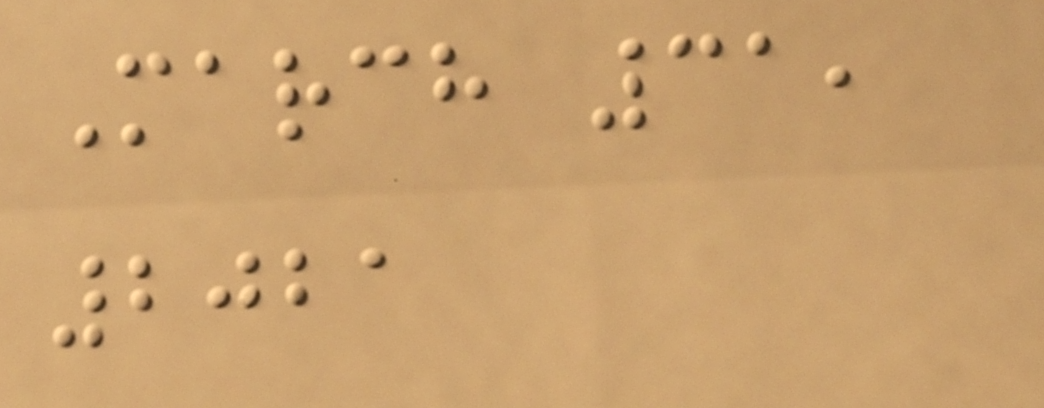March 31,
2021
